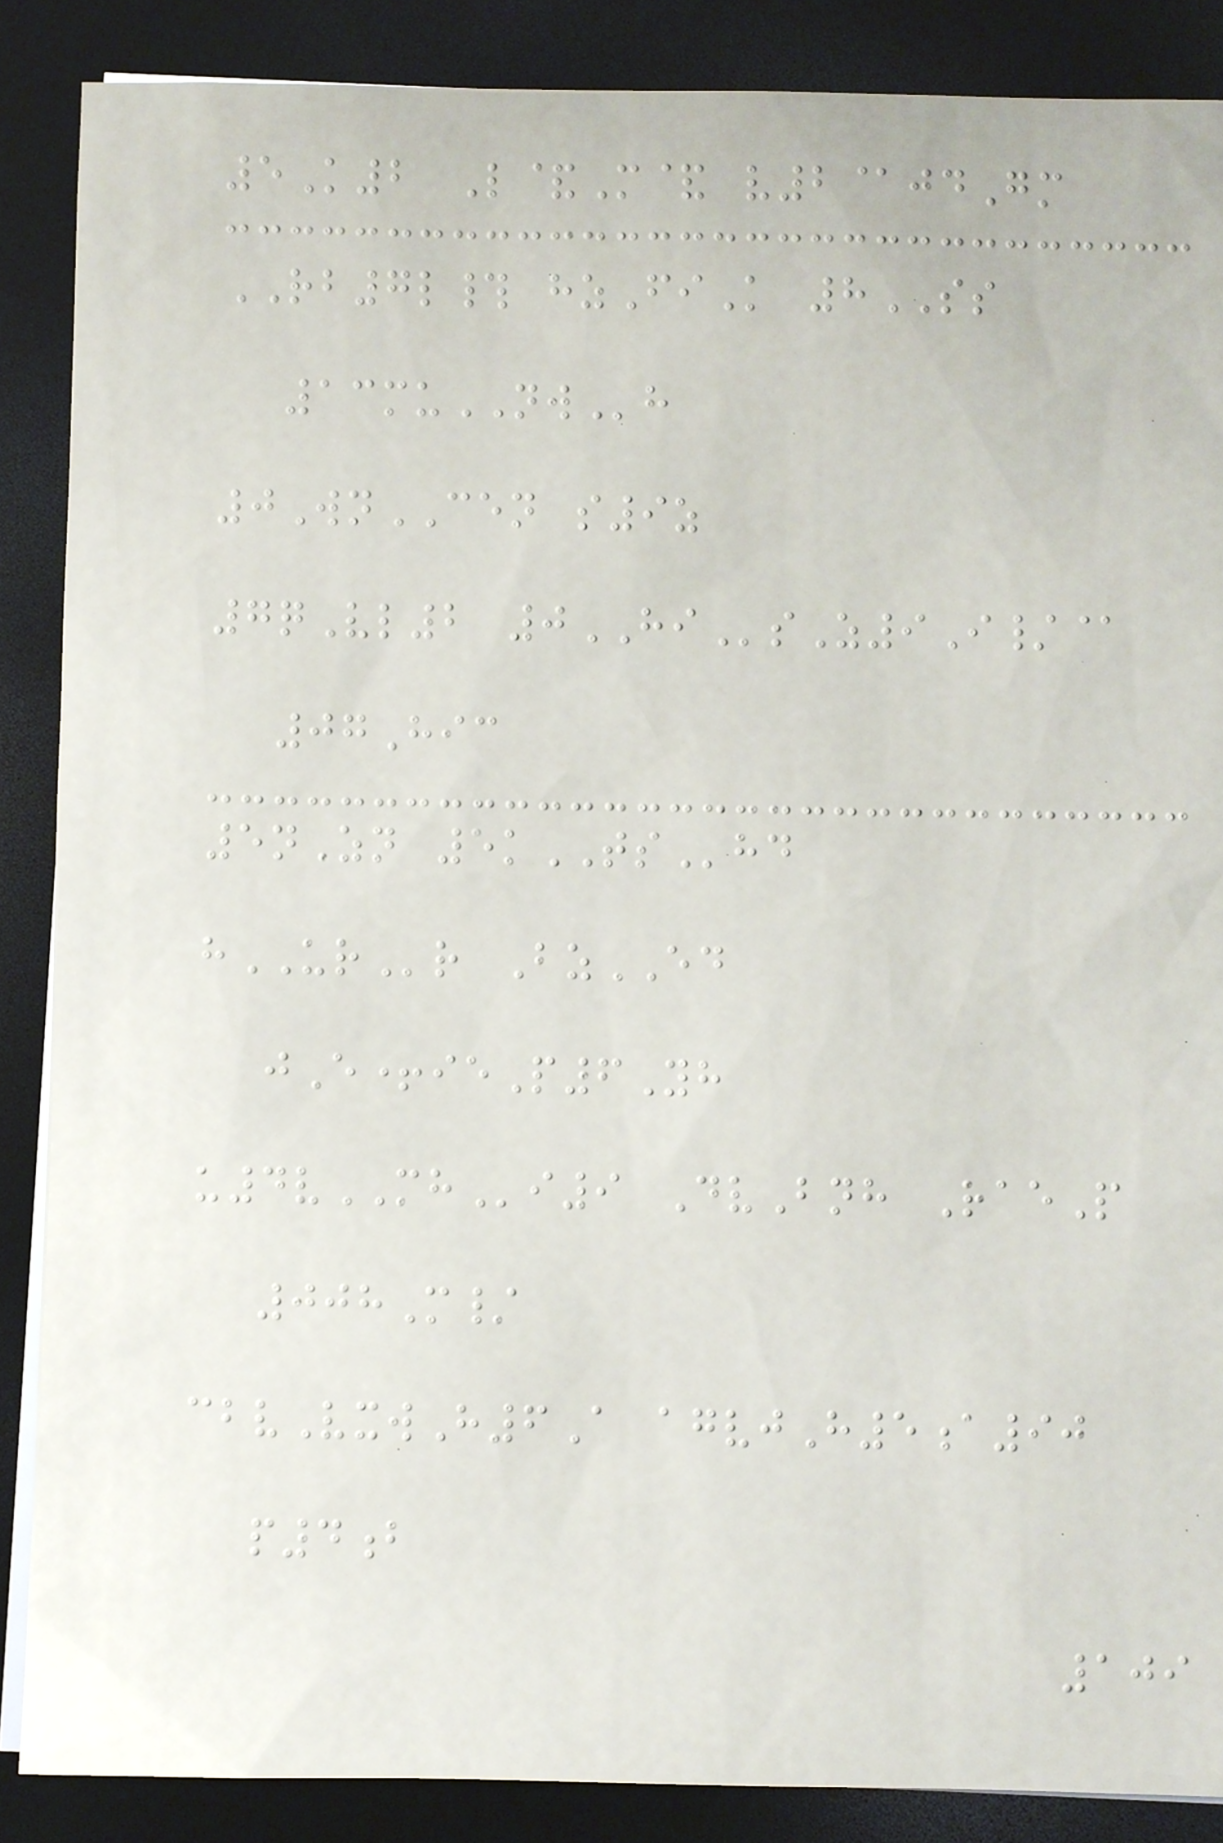5K2 L&M& v2@jdGm
RB7l# hzFiK 8SS
13muNWh
0WnCEN s9z
7qVl2 0HIsZ9I/@
07Hic
5nZn 5kTShd
hURr BzED
jE+ieP6Yh
u4vMHi9 DvBnh RaeP
008M/
cbvVxwH6A agvjH5a90
p4b
109
